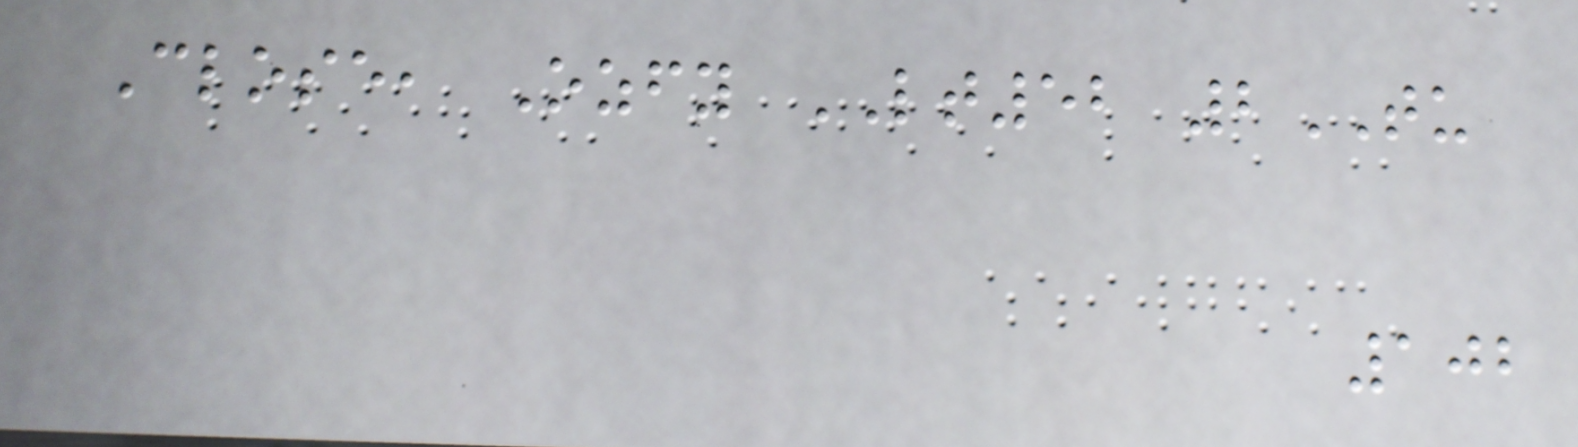Close, Ozfy LT52 2TU
102
